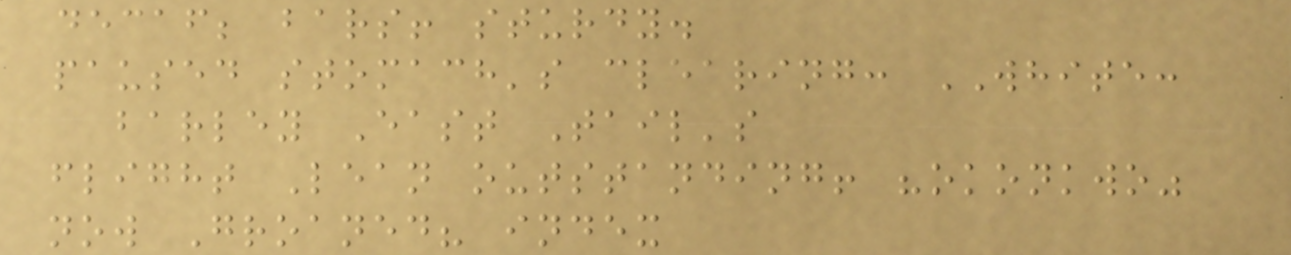decaf; bars! sturdy.
paused stomach's clearing: WHITE:
barley East Tail's
flight Lean outstanding! "okonkwo"
now Groaned? index
